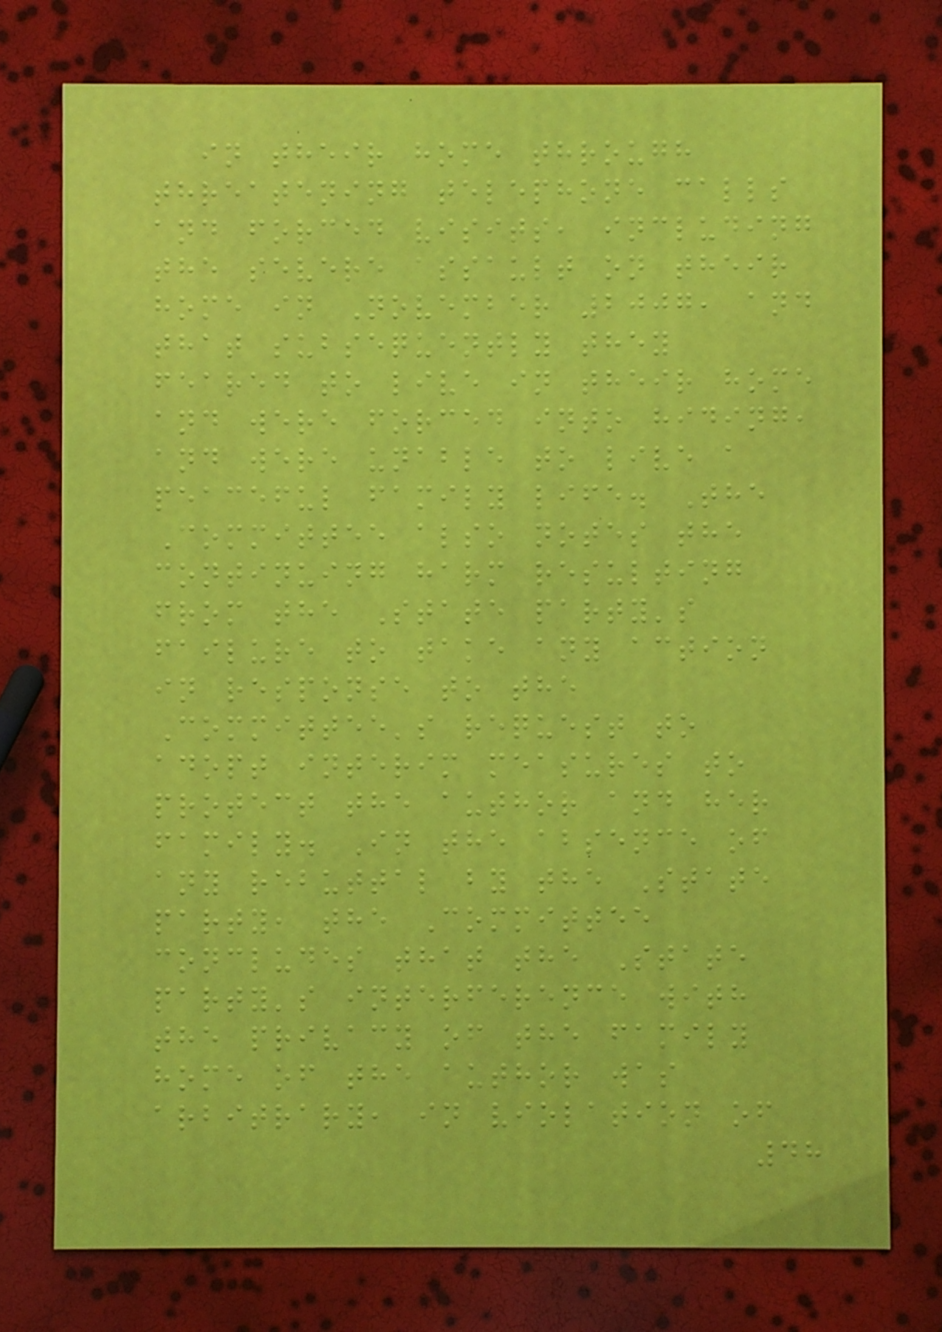in their home through
threatening telephone calls
and forced visits, including
the severe assault on their
home in November 2007, and
that subsequently they
feared to live in their home
and were forced into hiding,
and were unable to live a
peaceful family life. The
Committee also notes the
continuing harm resulting
from the State party's
failure to take any action
in response to the
Committee's request to
adopt interim measures to
protect the author and her
family. In the absence of
any rebuttal by the State
party, the Committee
concludes that the State
party's interference with
the privacy of the family
home of the author was
arbitrary, in violation of
48
